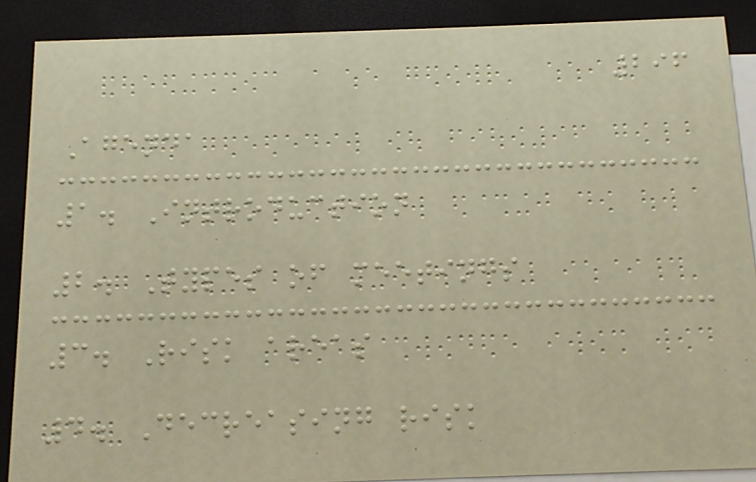296
Agenda
1. Introduction
2. Types of meetings
3. Risk areas
4. Decreasing risk
